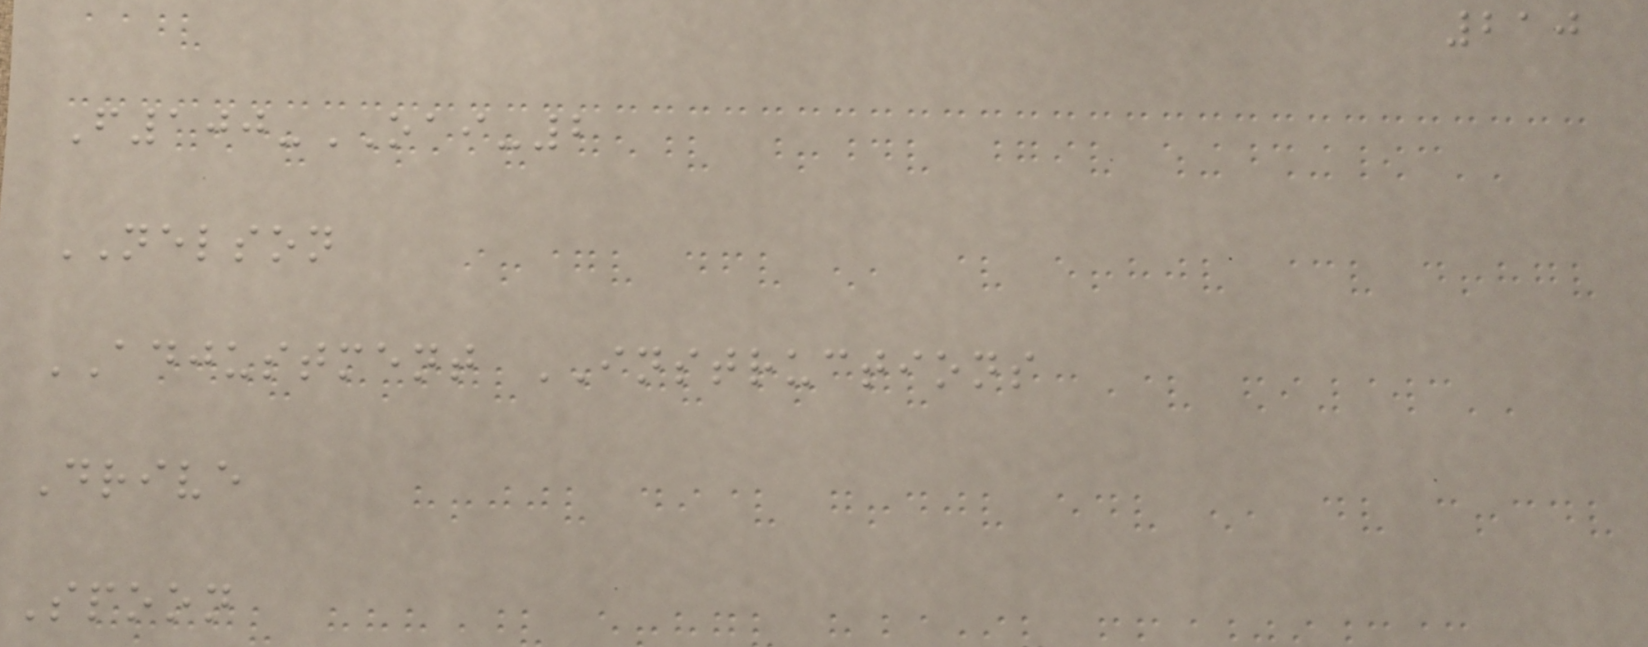210
F100-OAI-2
NELSON
ADJUSTMENT INSTRUCTIONS
Drive
Spoon
